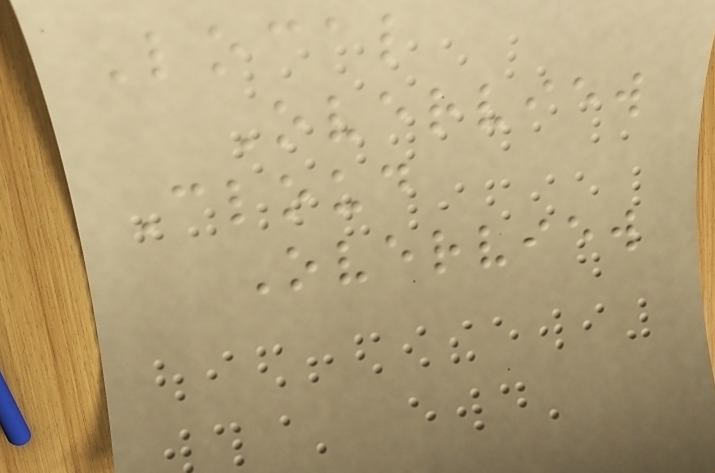Local
Overview
Cloud
Overview
